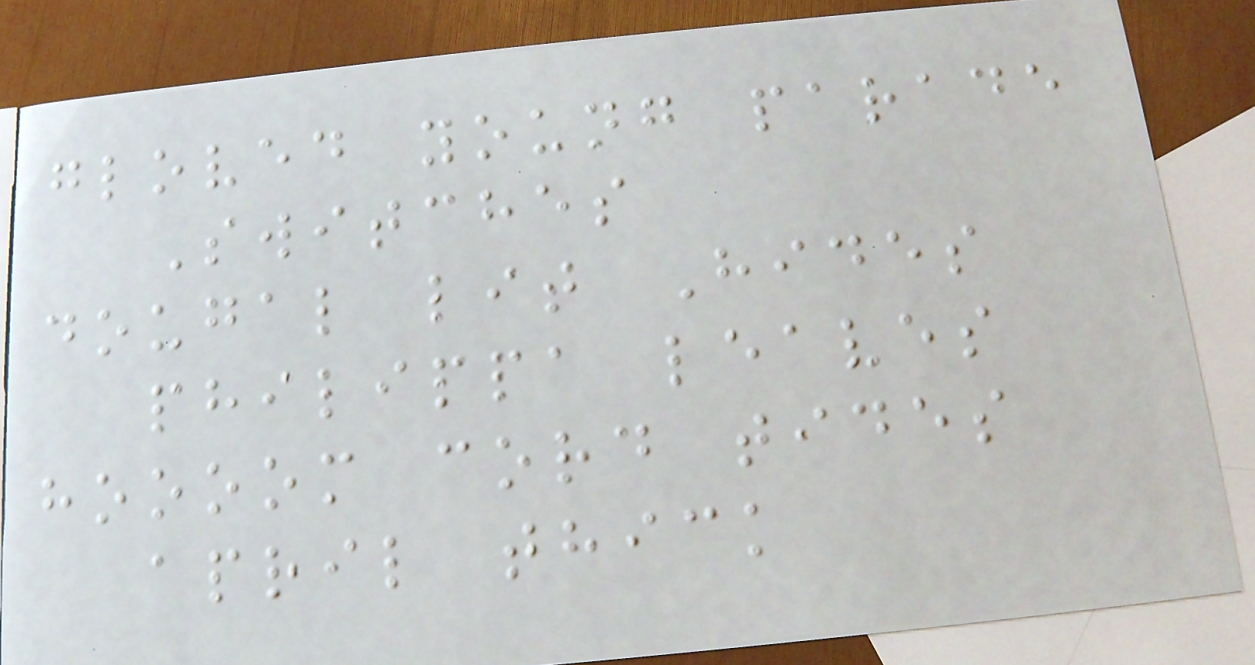gloved young parade
Switches
dougal lit Hides
philippa leaves
hoooom cord tides
april thick
